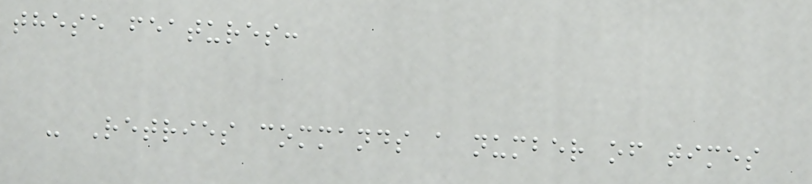these features:
- Retries commands a number of times
